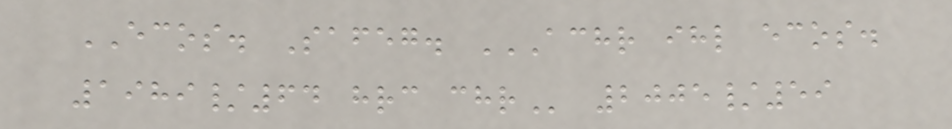ECOS. Safeg. ACHR IHL ECOS.
1989/64 HRC CHR 2005/59
